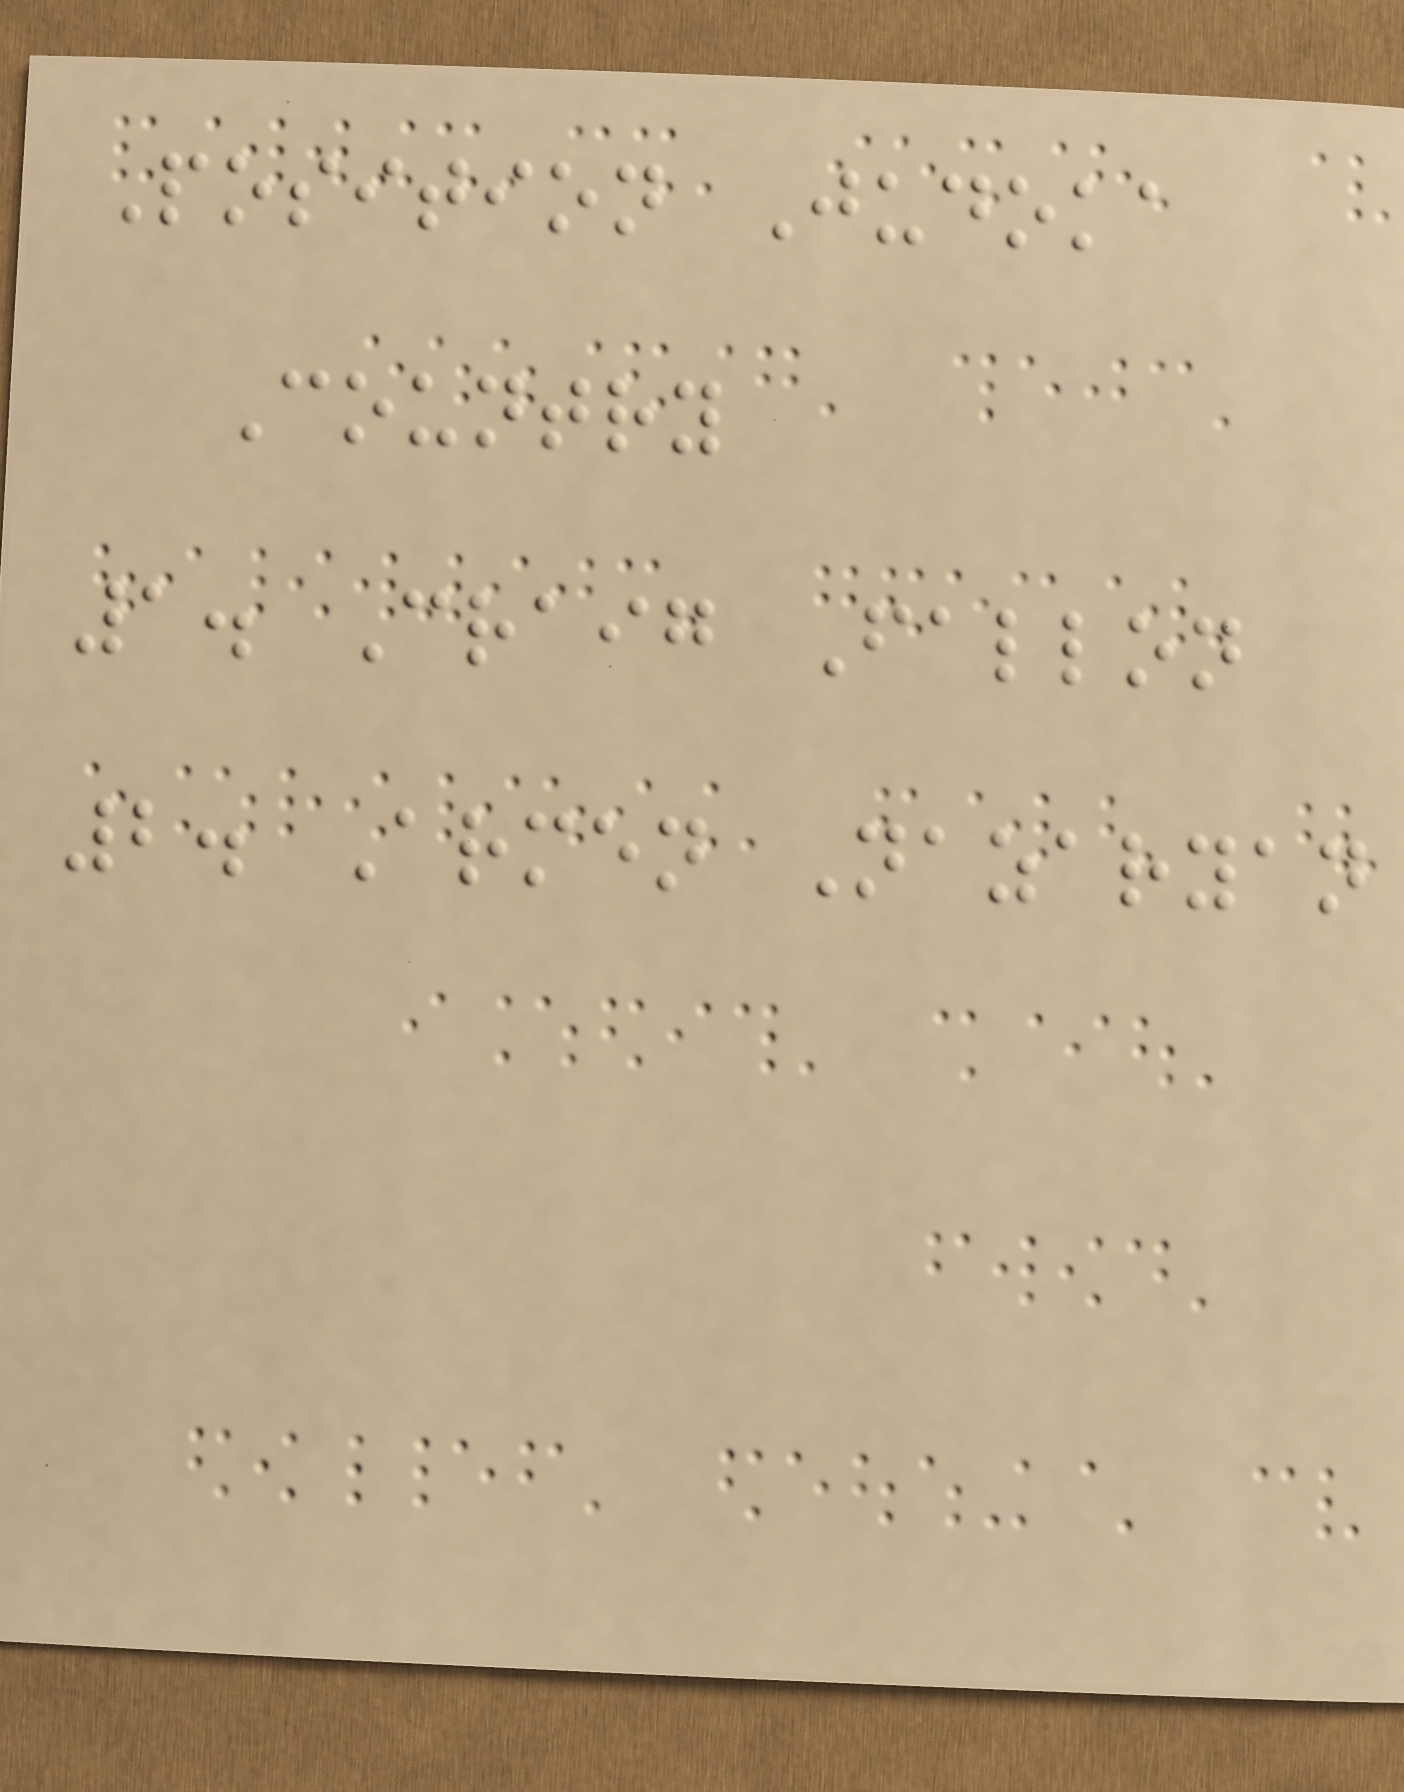Position Judoka
Country
1. Craig Fallon
2. Armen Nazaryan
